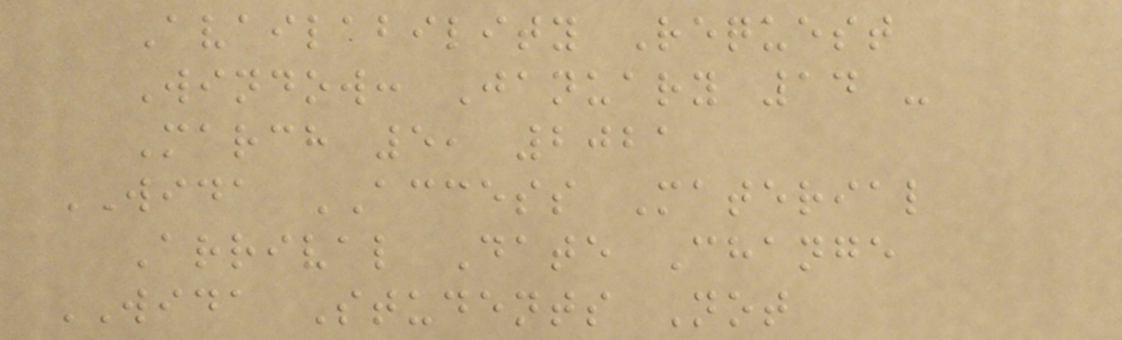Availability Request
Window: January 14 -
March 5, 2021
WIDA ACCESS Material
Arrival Date Change
WIDA Students Not
